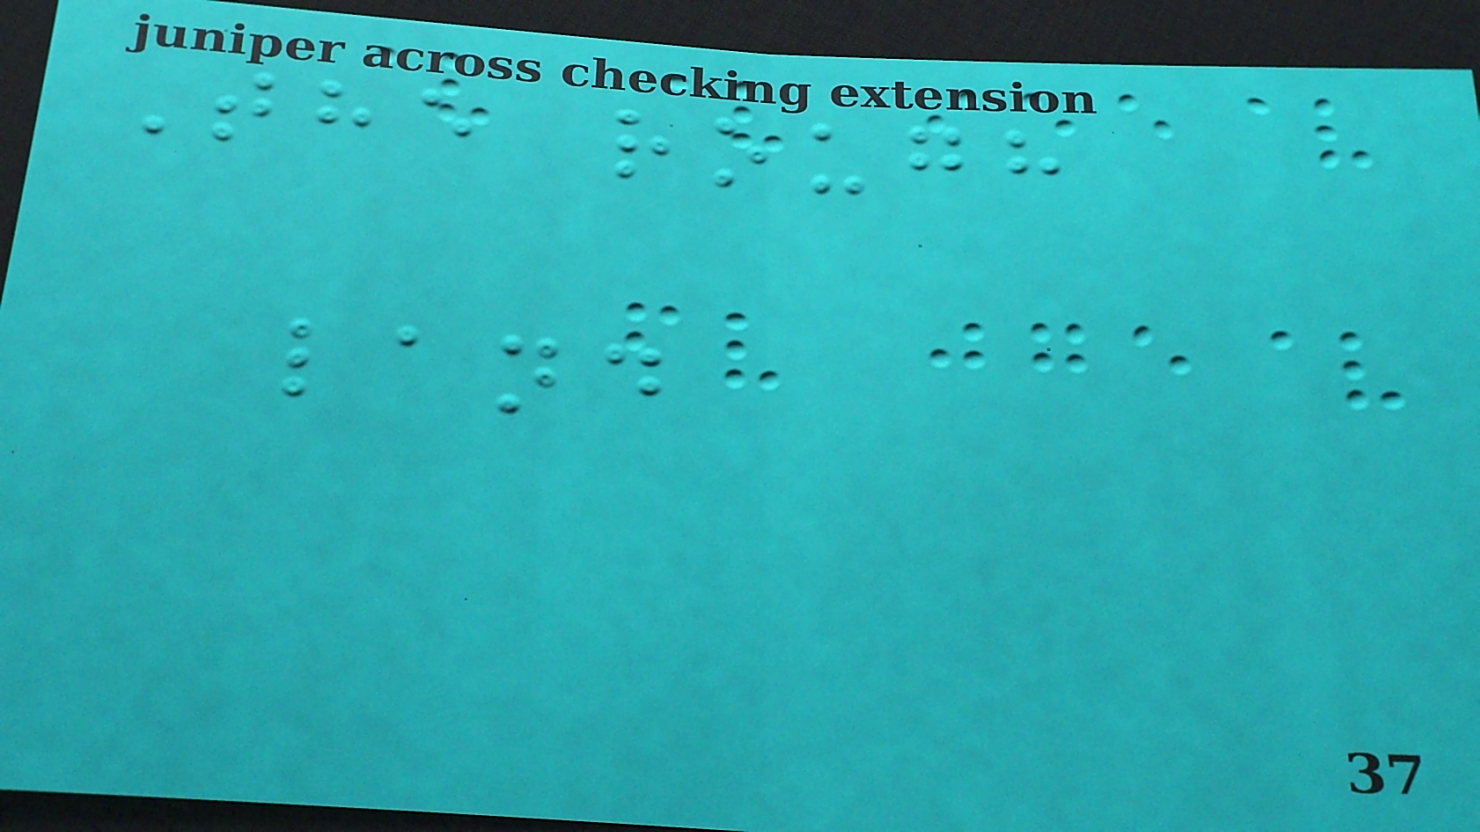The rough
land
